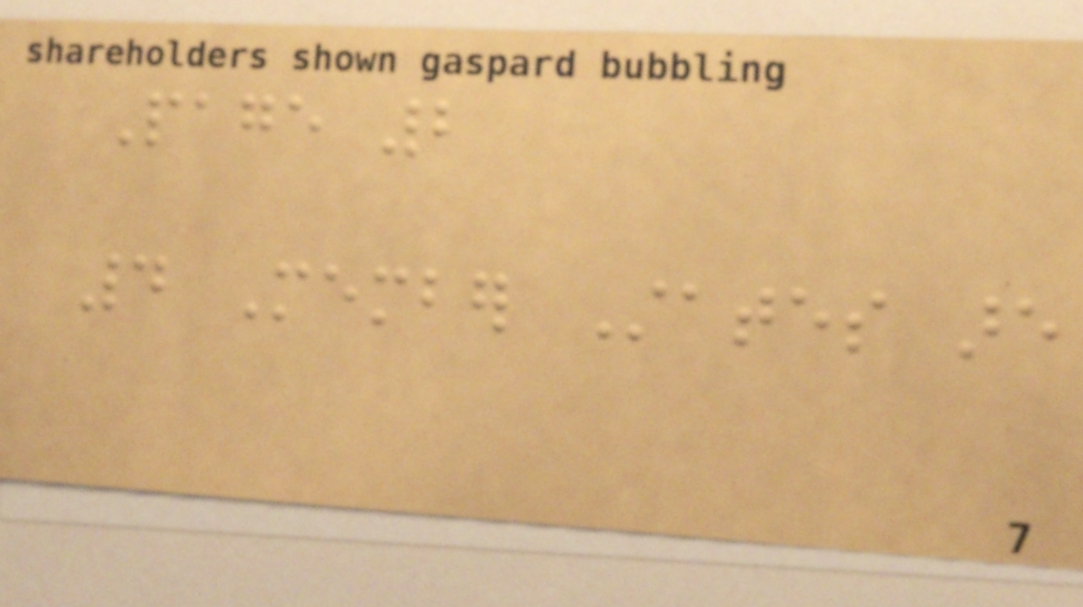Page 2
4 Member States are
